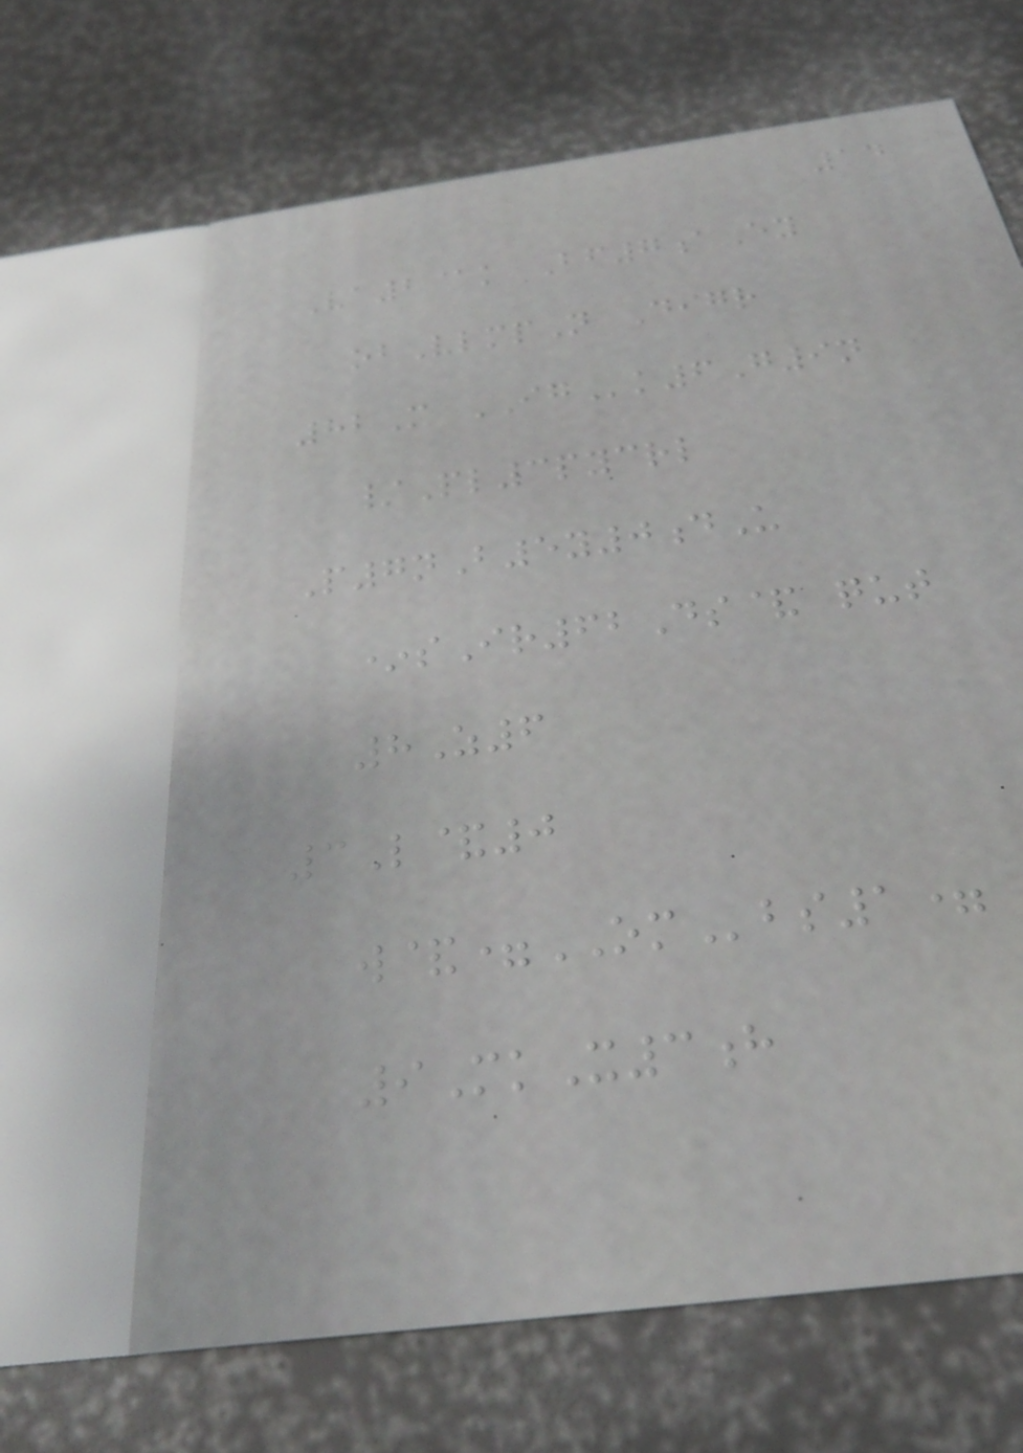14
Va2@k Bf7aEy
obVlmpN Digr
82M IGk6G9n
/Pl3pycrl
P7nB5y0dU
*sIr62Ds& qut
8Z6
3L&0
w&=OMbs1=
9MkX3h
